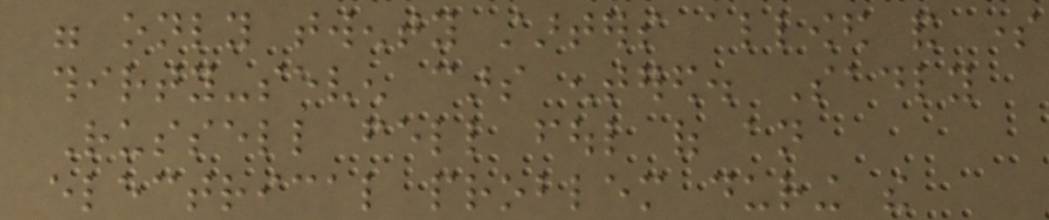were only twenty starters allowed and some
thirty-seven cars entered. Sadly
Russell fell foul of an
electrical problem during the
